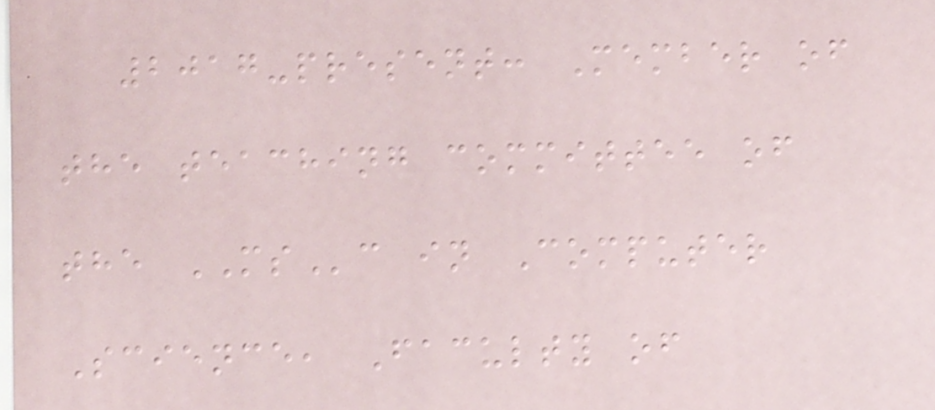2017-present: Member of
the teaching committee of
the MSc in Computer
Science, Faculty of
